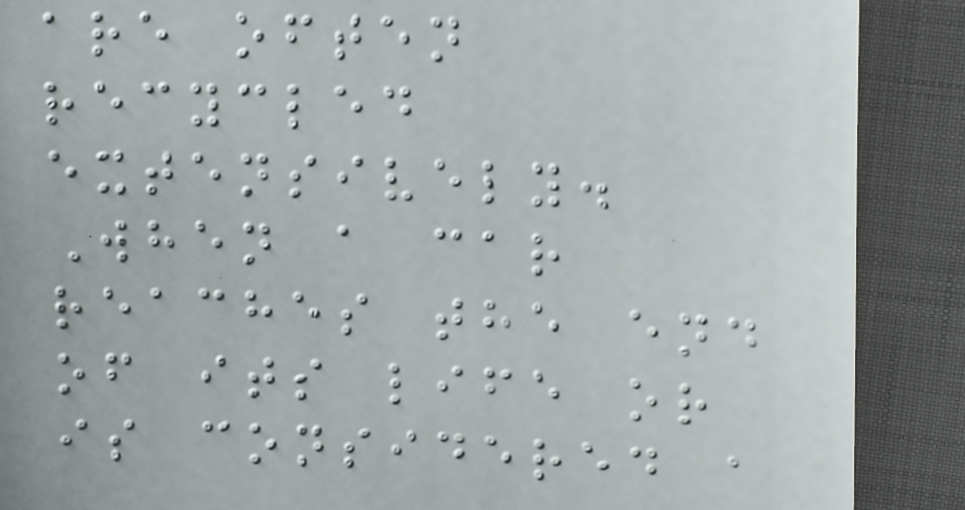are often
recycled
extensively.
When a car
reaches the end
of its life or
is considered a
